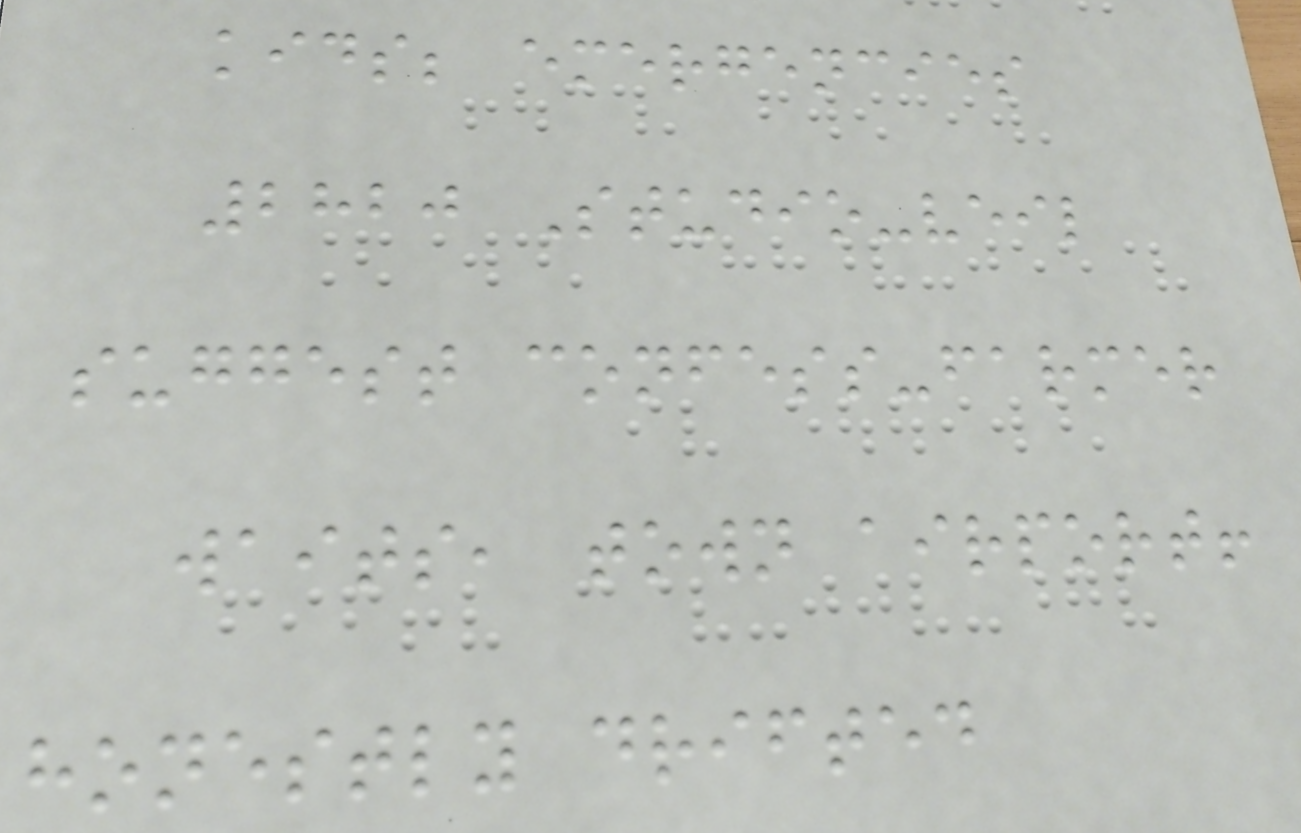kids; emergencies
2820 Studio-veil
suggest confess-farmer
waits, town airport!
honestly drifted
